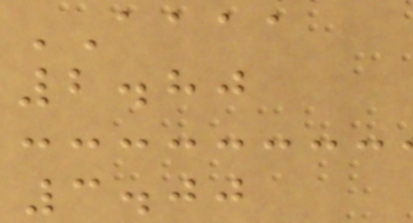AAAA
2.80
3.00
